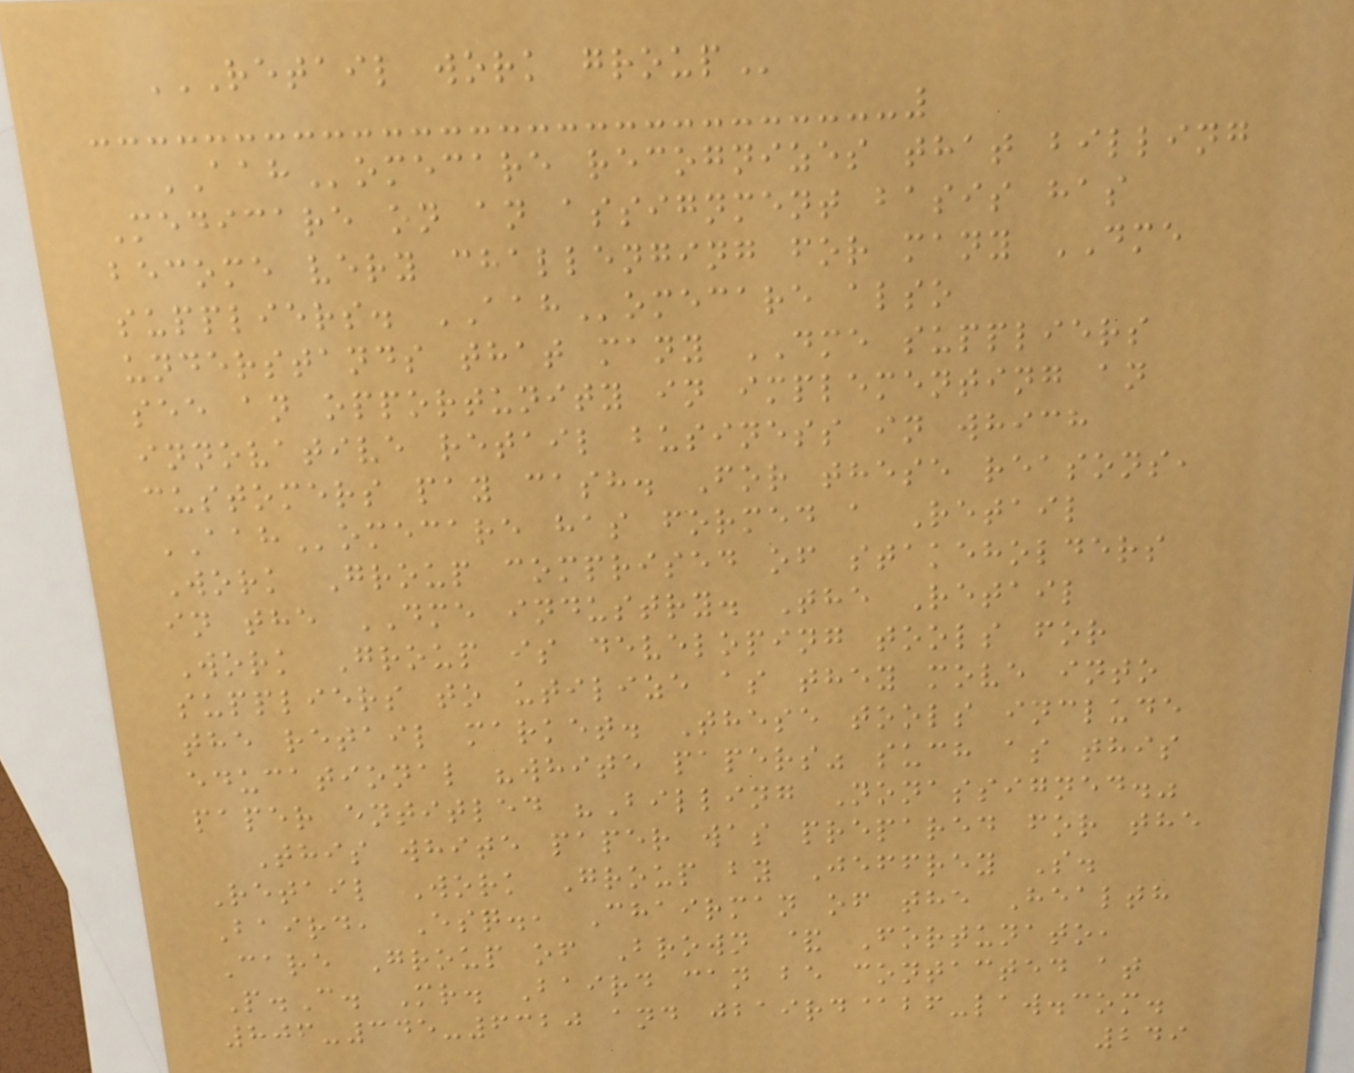RETAIL WORK GROUP
AAHomecare recognizes that billing
Medicare on an assignment basis has
become very challenging for many DME
suppliers. AAHomecare also
understands that many DME suppliers
see an opportunity in implementing an
innovative retail business in which
customers pay cash. For these reasons,
AAHomecare has formed a Retail
Work Group comprised of stakeholders
in the DME industry. The Retail
Work Group is developing tools for
suppliers to utilize as they move into
the retail market. These tools include
educational "white papers" such as this
paper entitled "Billing Nonassigned."
This white paper was prepared for the
Retail Work Group by Jeffrey S.
Baird, Esq., Chairman of the Health
Care Group of Brown & Fortunato,
P.C. Mr. Baird can be contacted at
806-345-6320 and jbaird@bf-law.com.
249
